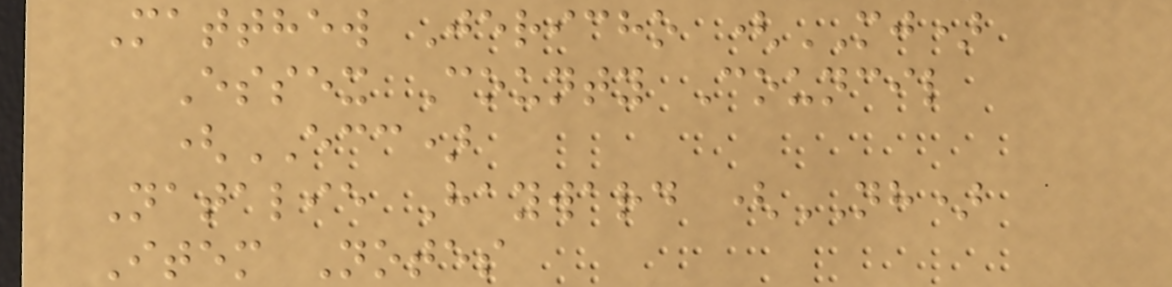Matthew Jericho (MJ)
Essex County Council
(ECC)
Natalie Hayward (NH)
Item Notes
